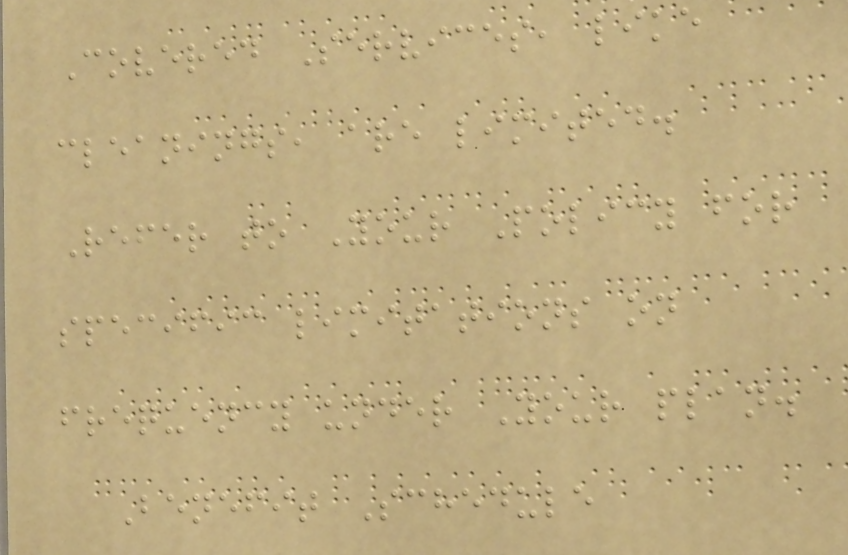Covered Services, like
cleanings, are limited.
Refer to Your Policy for
specific limitations on
frequency under Your plan.
Benefit Schedule
